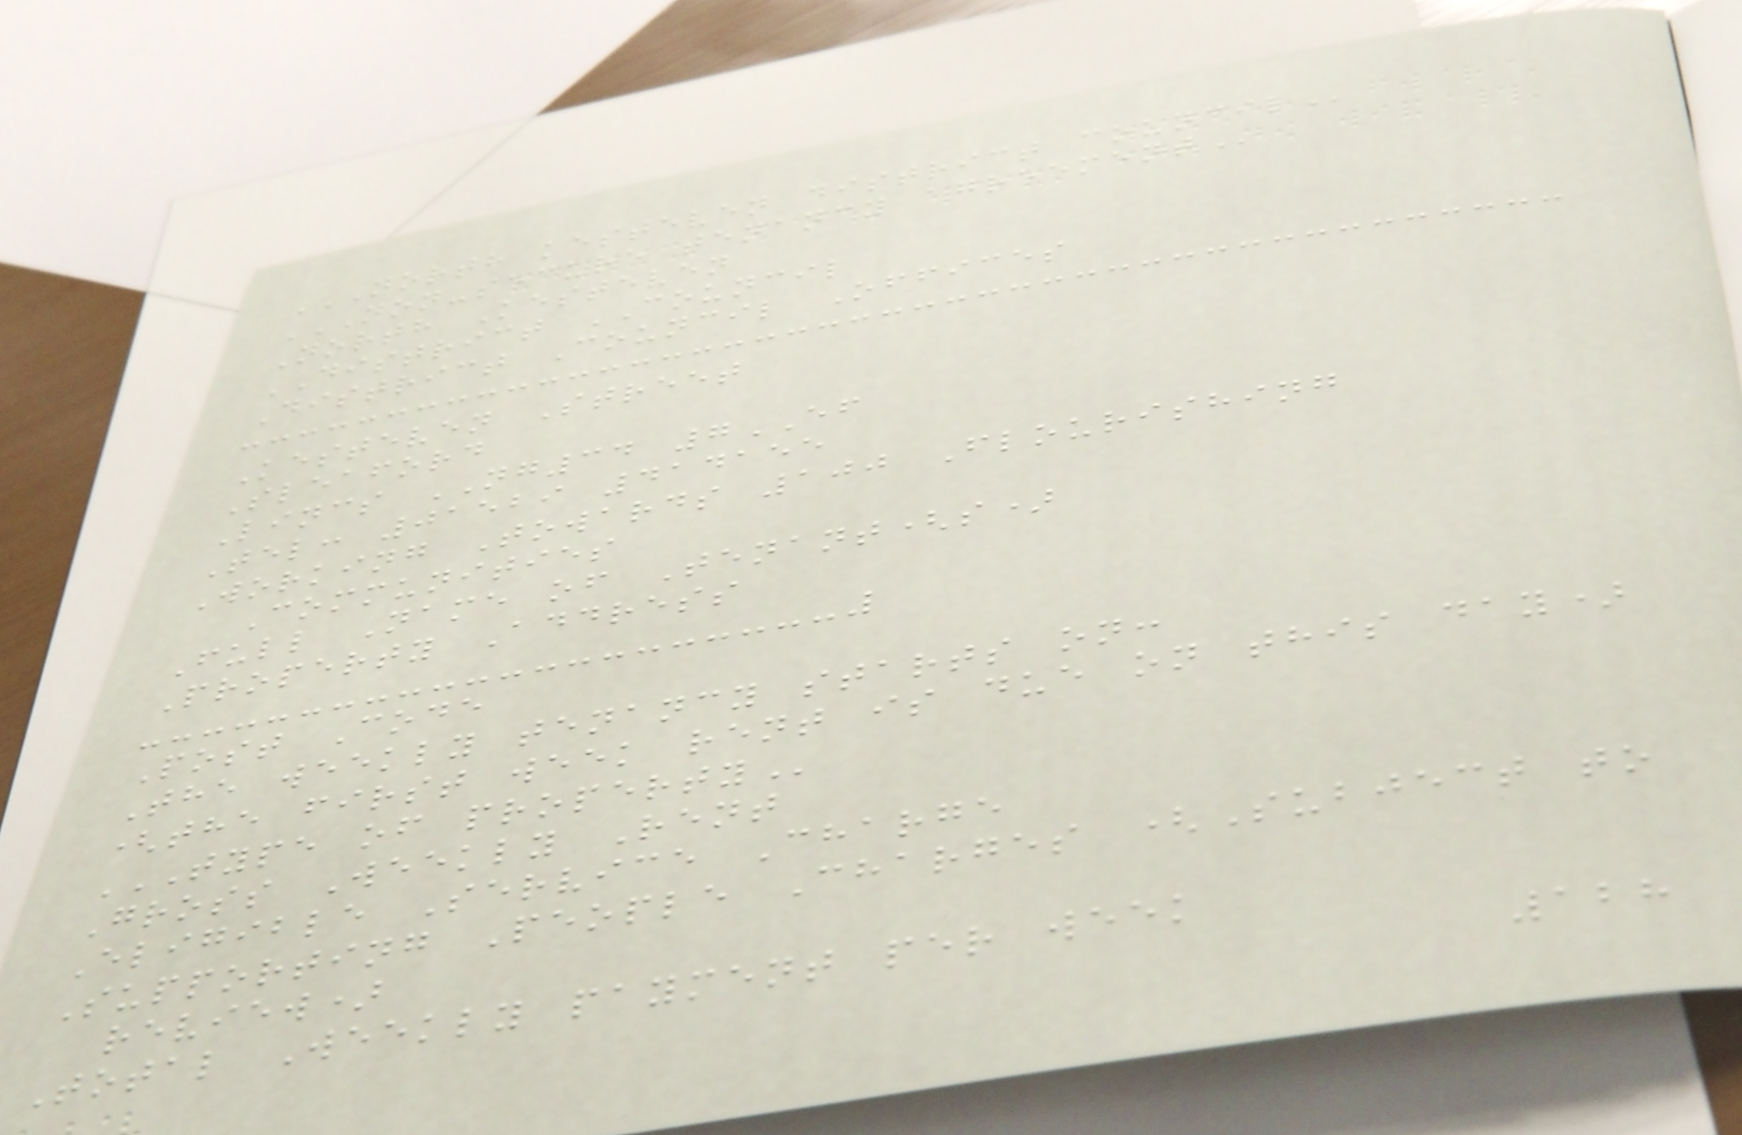NORTH KESTEVEN DISTRICT COUNCIL
NON-SECURE TENANCY AGREEMENT
North Kesteven
DISTRICT COUNCIL
District Council Offices
Kesteven Street
Sleaford
Lincs NG34 7EF
Tel: 01529 414155
Working Towards 100 Flourishing
Communities
Full Name of Tenant(s)
Property Address
Post Code
The weekly tenancy starts on:
(the first week rent is due on this day)
TYPE OF PROPERTY
Gross Weekly Rent
Eligible Service Charge
Supporting People Charges (Subject to
review)
Total Weekly payment per week
128
